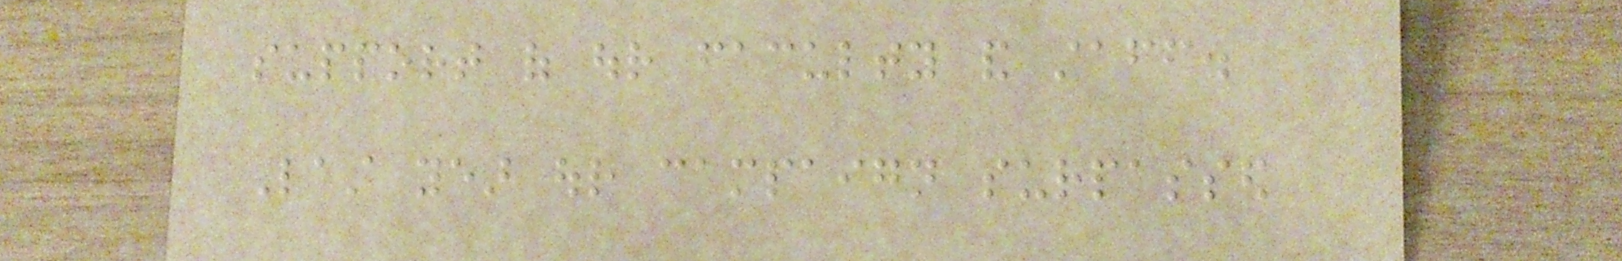support of our faculty and staff.
Last year our campaign surpassed
